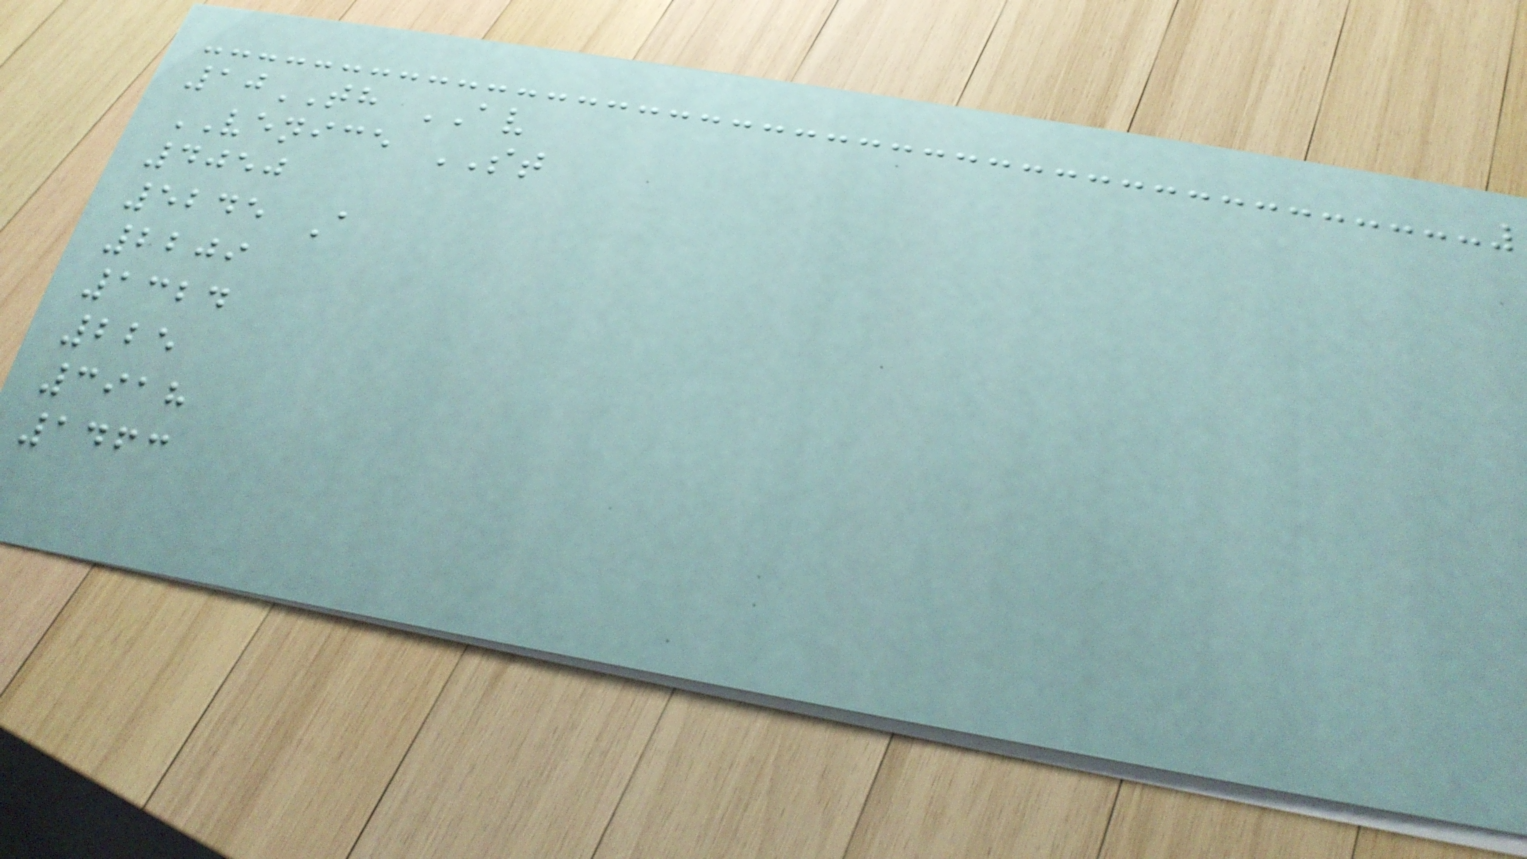10TH AV
VENICE ST
4050
5245 A
2209
1324
225
3918
1463
